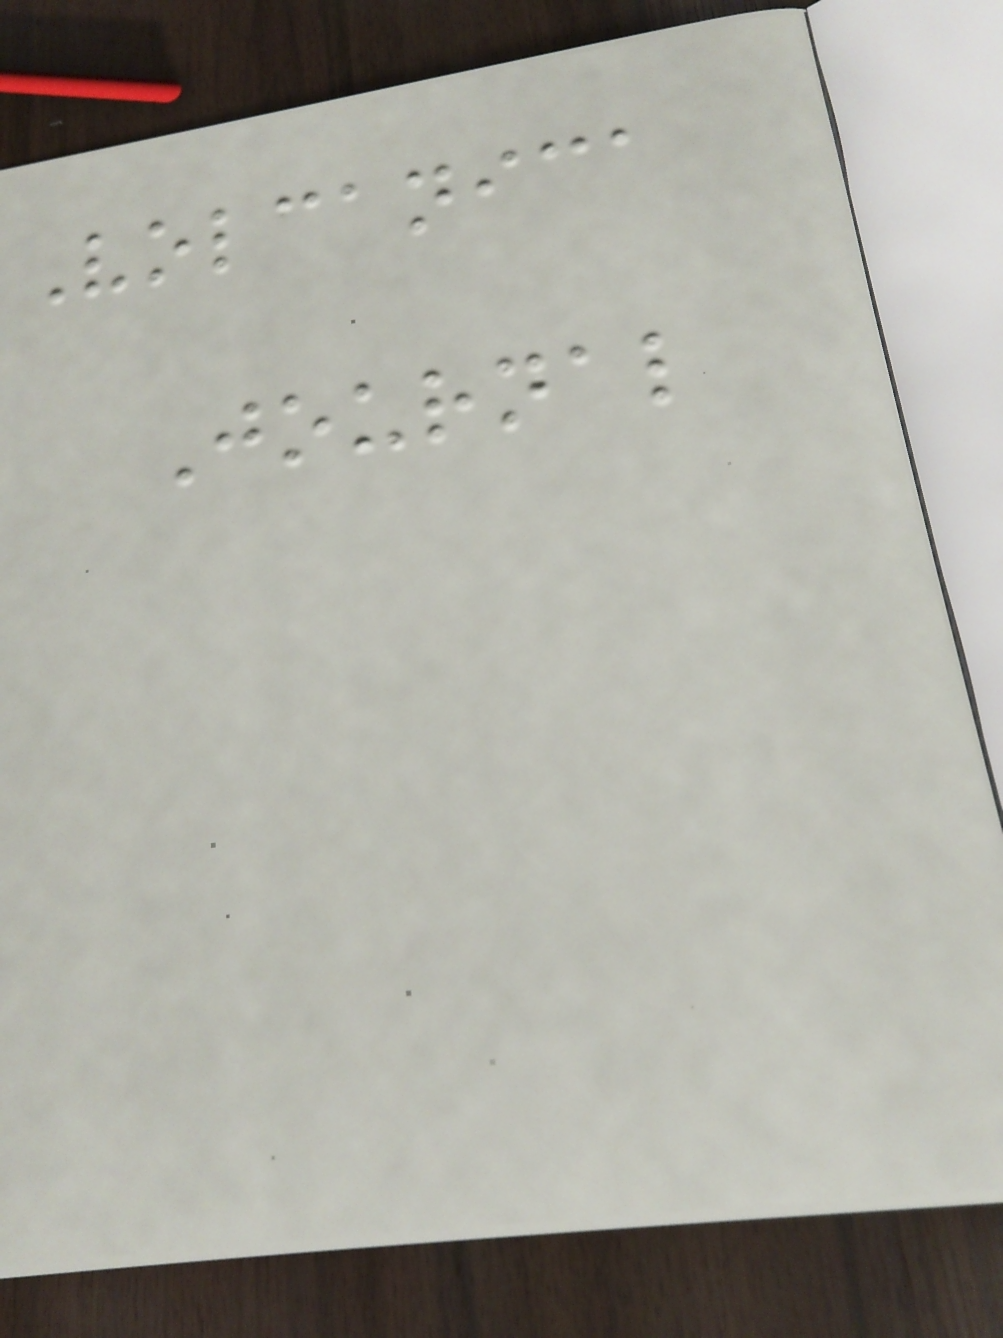Volcanica
Journal
